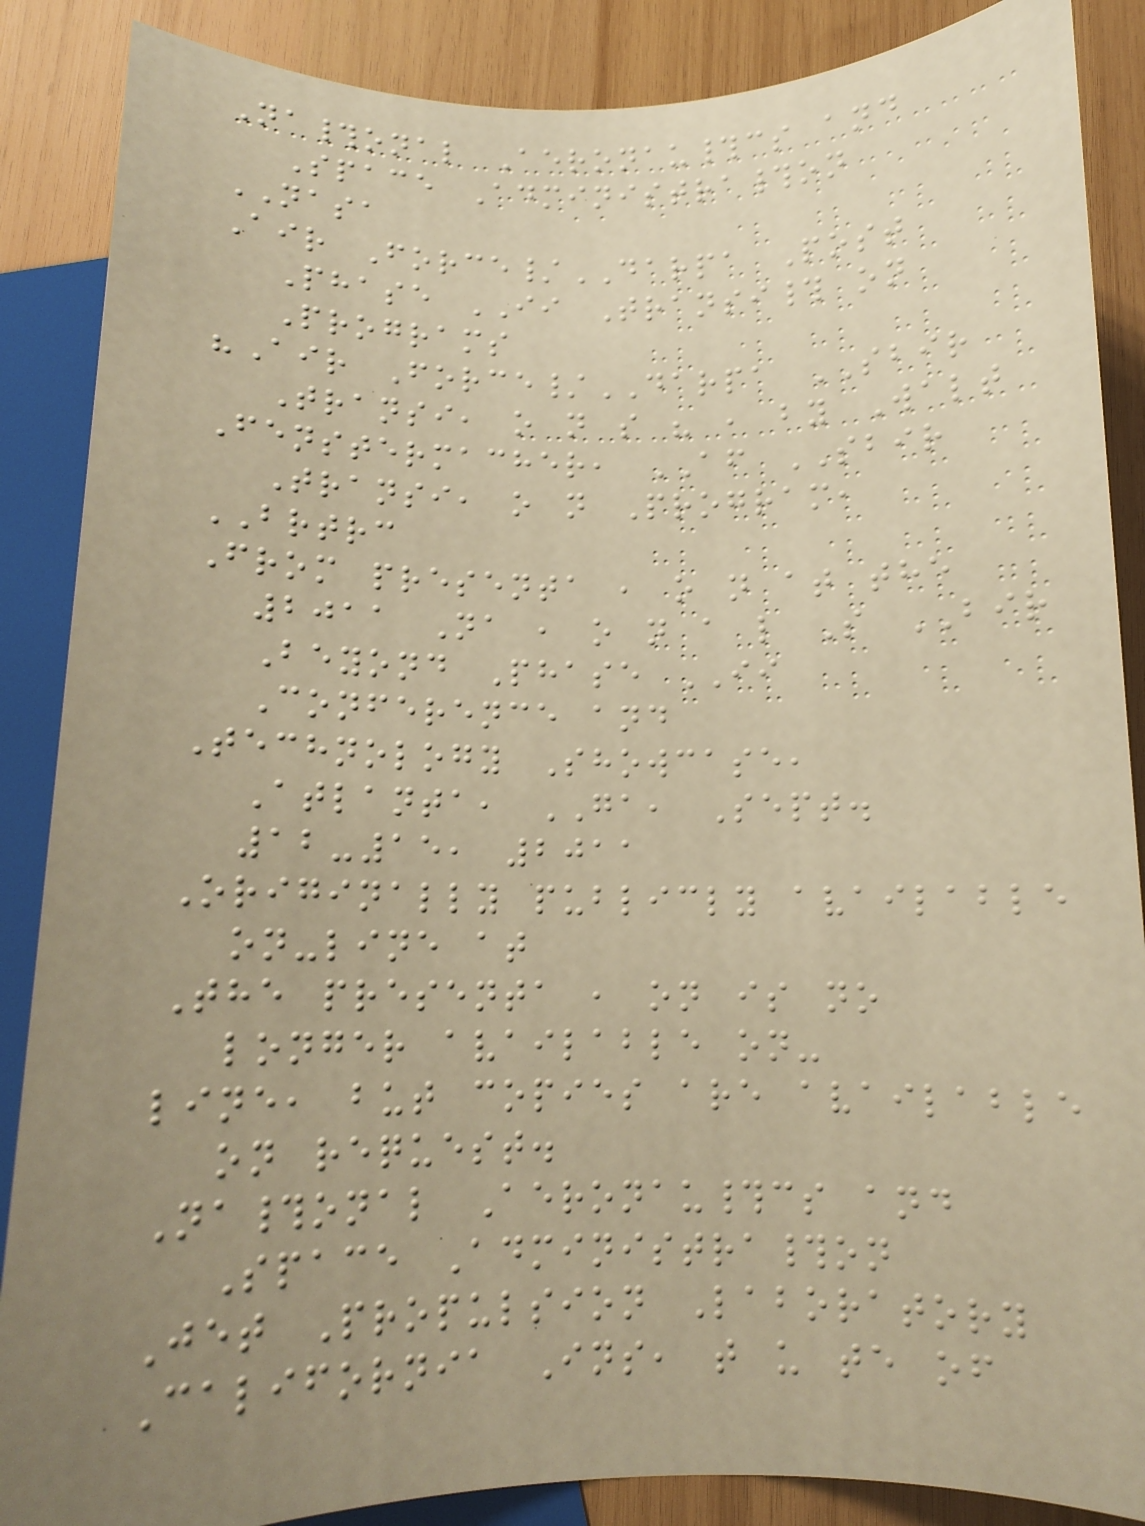Na#onal Aeronau#cs and
Space Administra#on
NASA
Air Force/DARPA Post
Phase II Transi# on
Programs
"Air Force/DARPA SBIR
Transi, o n s " , by Walt
Fenstermacher, AF SBIR
Transi, o n Program,
BRTRC
From presenta , o n at the
2011 Na , o n a l S BIR
Beyond Phase II
Conference and
Technology Showcase,
Atlanta, GA, Sept.
12-15, 2011
Originally publicly available
on-line at
The presenta , on is no
longer available on-
line, but copies are available
on request.
Na#onal Aeronau#cs and
Space Administra#on
Jet Propulsion Laboratory
California Ins, t u te of
